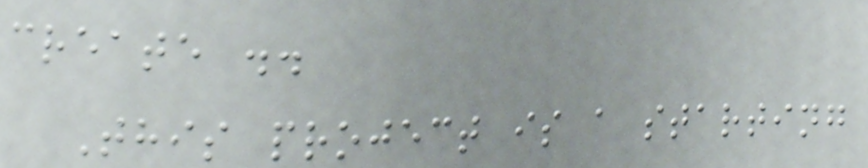create ..
This project is a starting
